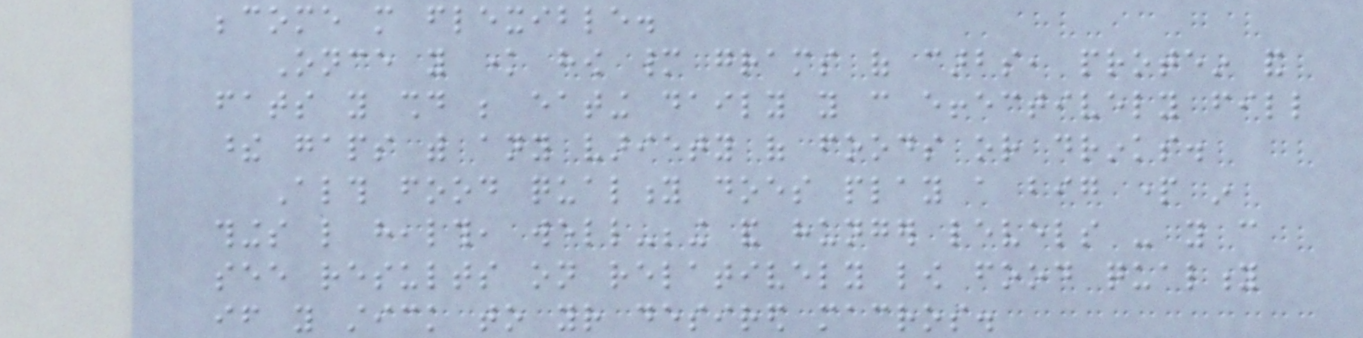become more flexible.
Once you know how many grams of carbs, protein and
fats you should be eating daily you can effectively fill
these gaps with any variety of foods or drinks.
Although food quality does play a big part in
things like health, well-being and hunger levels - you can
see results on relatively low food quality
if you stick to your desired macros.
